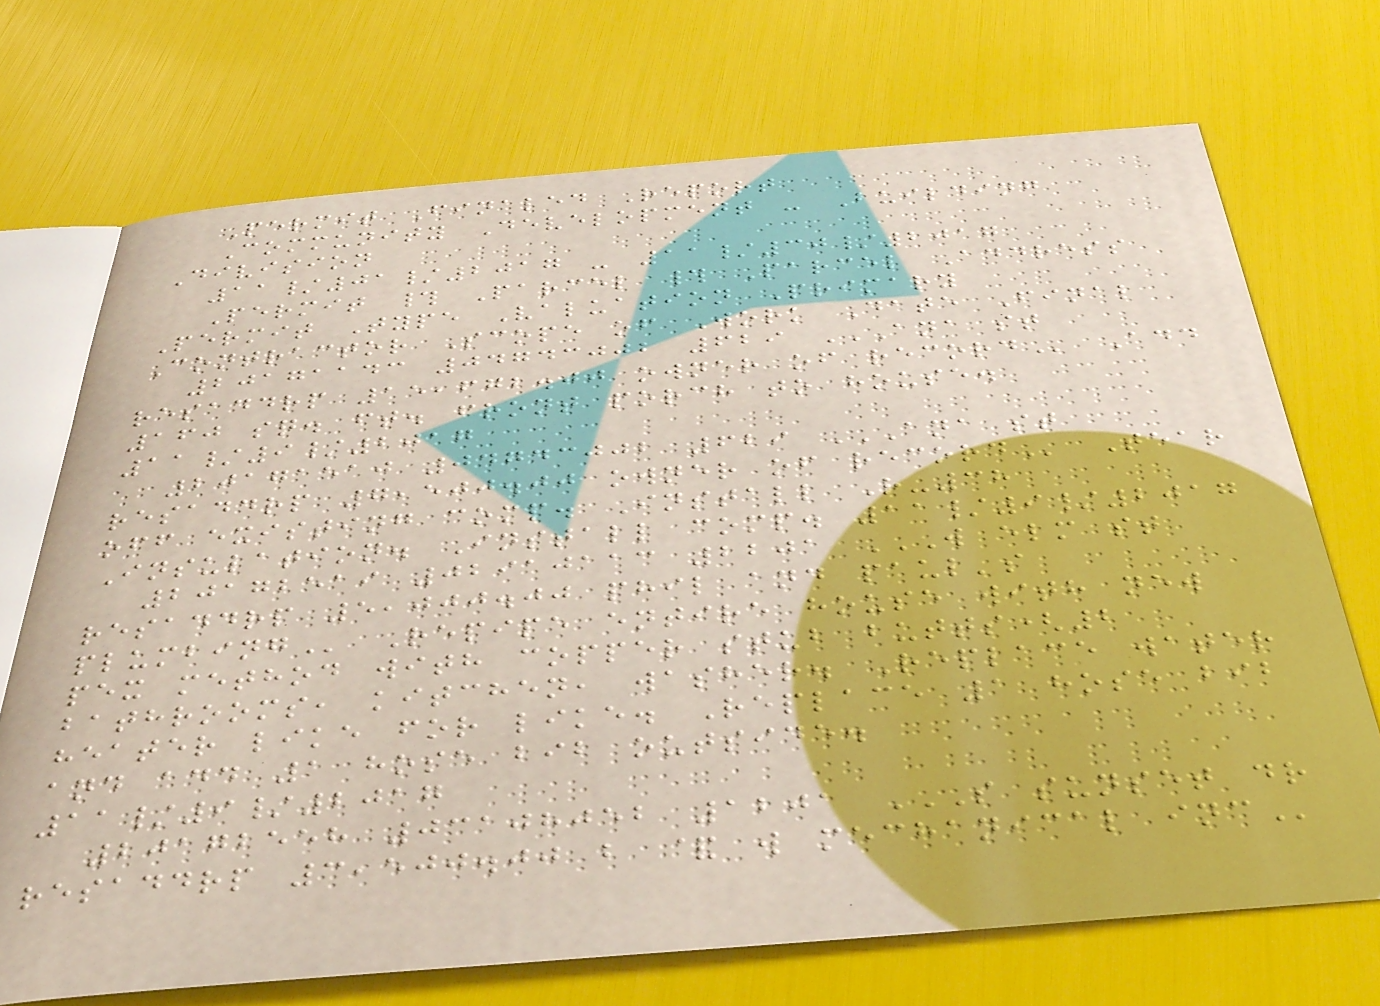Permit Finaled Report
Community Development - Building
Division
11/01/2017 - 11/30/2017
Permit # Parcel # Parcel Address
Permit Type Valuation Primary
Contractor Scope of Work Date Final
20171143 04743002 629 ANA ST
RESADDRP 15,672.00 OWNER OF RECORD Add
160 sq. ft. front porch to house.
11/9/2017
20171510 04743002 629 ANA ST
RESADDRP 7,500.00 OWNER OF RECORD Tear
off existing comp. Install R-38
Insulation. Install comp. 11/9/2017
20172519 02910113 2201 W ELM ST
RESADDRP 5,000.00 PHIL AND PAUL'S
PLUMBING Repipe entire house with new
pex method with copper stub butts(2
bathrooms, kitchen, washer. Replace water
heater like for like. Replace 1 hose bib
and add 1 hose bib outside.
11/9/2017
20172558 03108052 1201 S SUNSET DR
RESADDRP 3,500.00 B & W MECHANICAL INC
